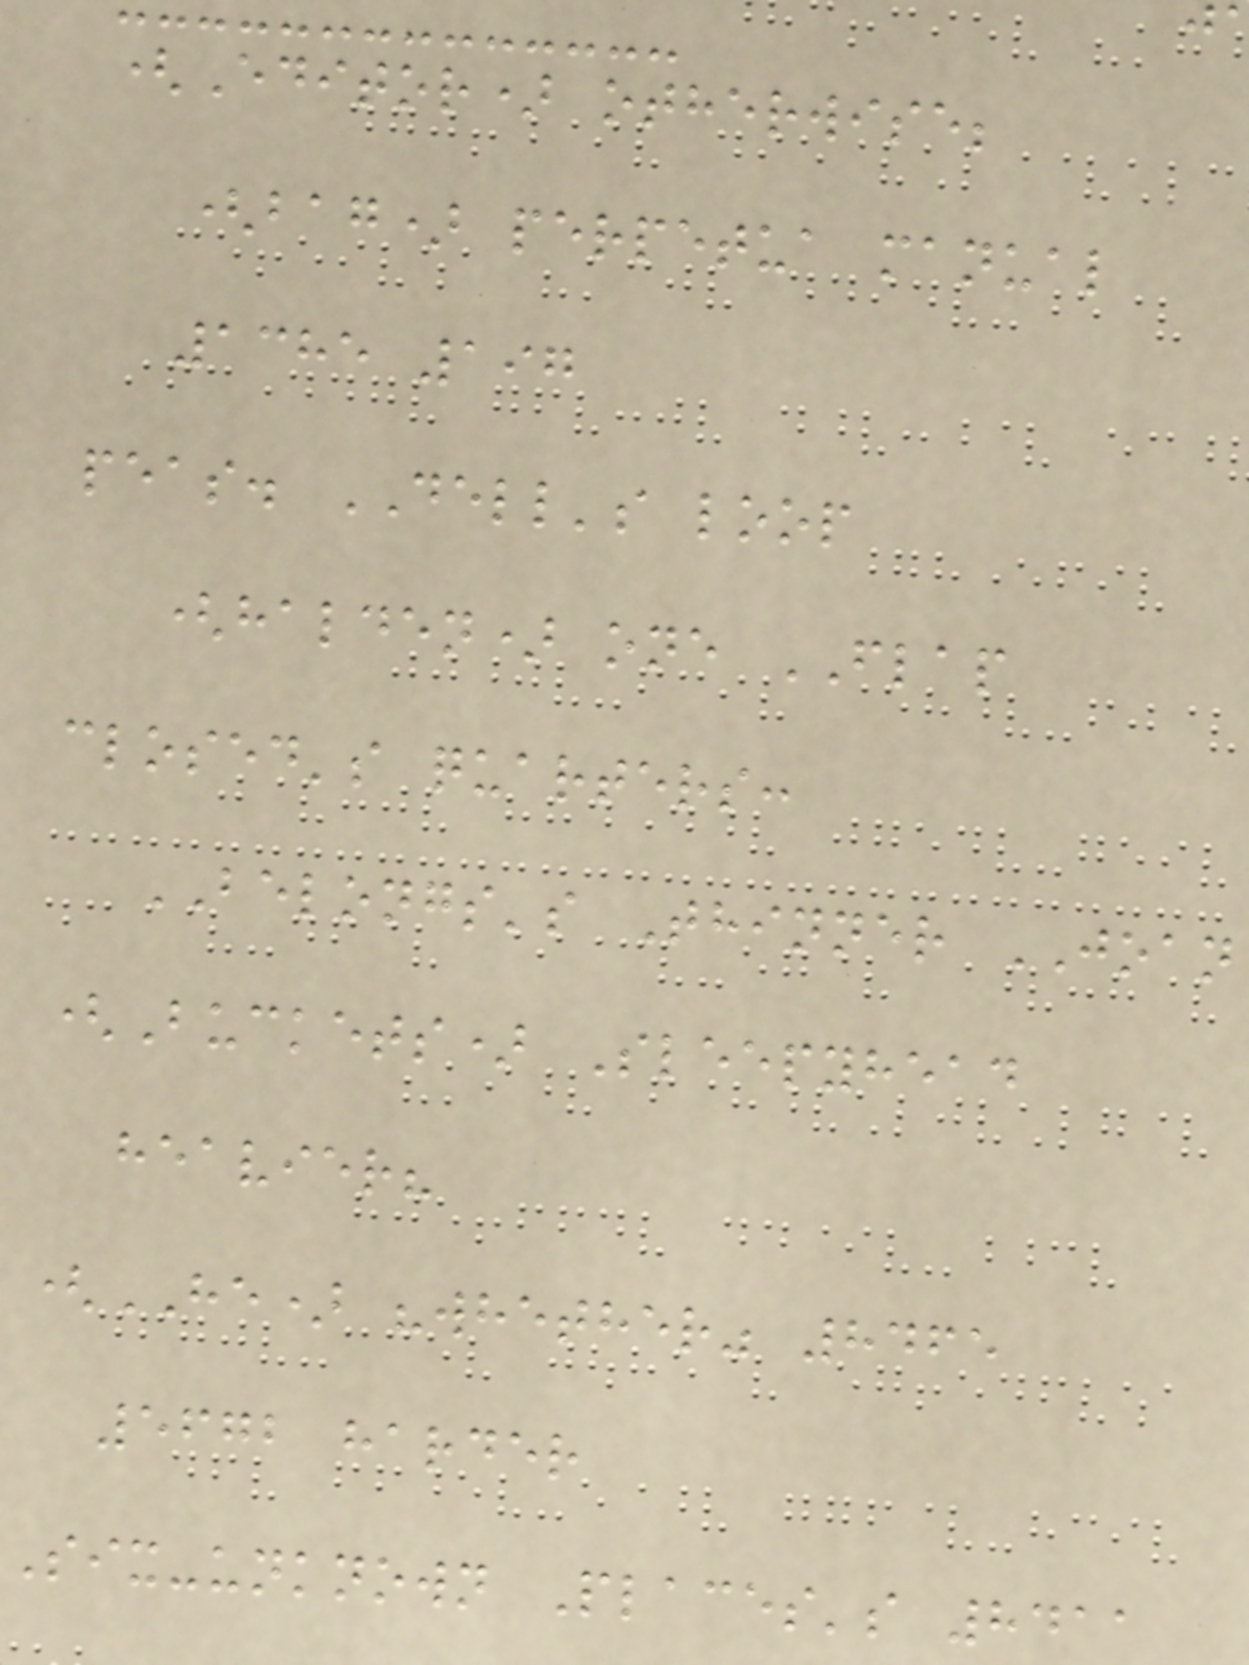(Editor) otherwise;
(bag) perpetua manual
1385 197
peas. DELL's loop
(halden) one FLAP
closed's quarters:
BELONGS's Thinner JOAN
(Buckets) Sleepyhead
heavier?
(HE) "whether" 8465
5672 harder
Six-unknown Places's 8411
